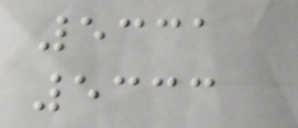5331
5333
